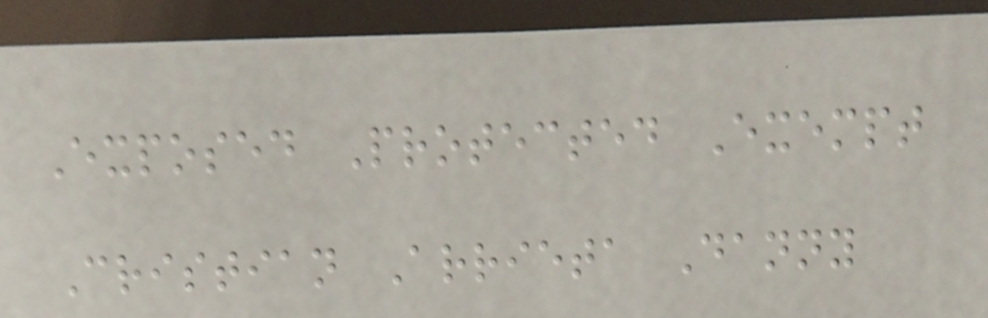Exposed Protected Exempt
Cristian Arrieta Danny
